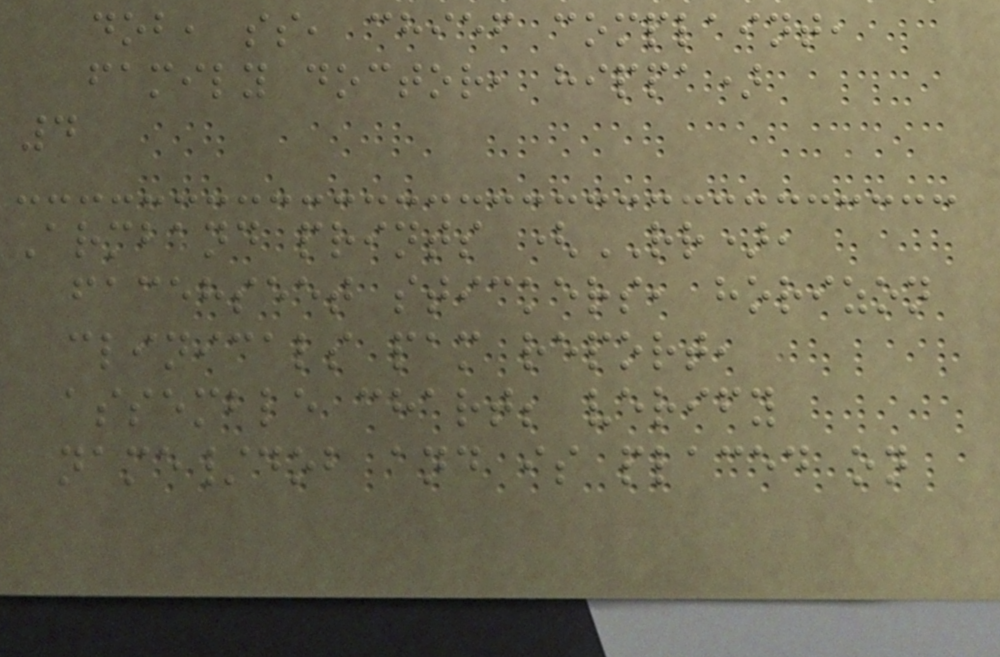dob, ss, chief complaint,
family doctor, hippa)
4
Armband prints (RR),
facehseet stickers, horizon
clinicals pam report,
assemble chart; verify
name/dob and is placed on
